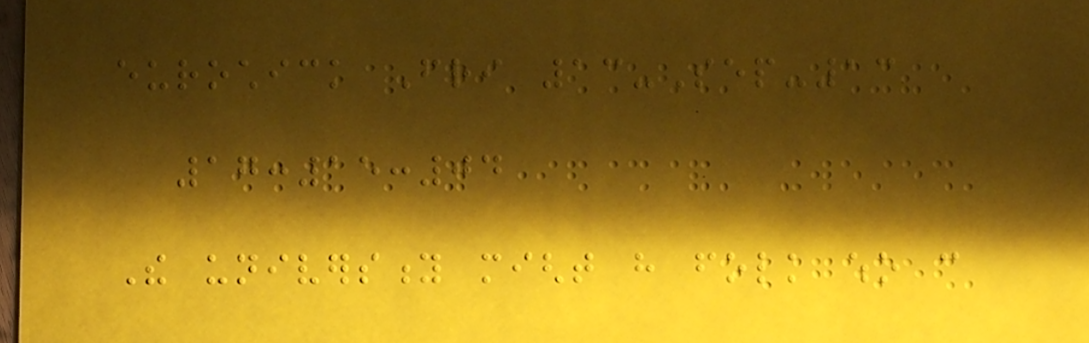eurochick Fri 13-Sep-13
17:15:04
The university might have folk who can
